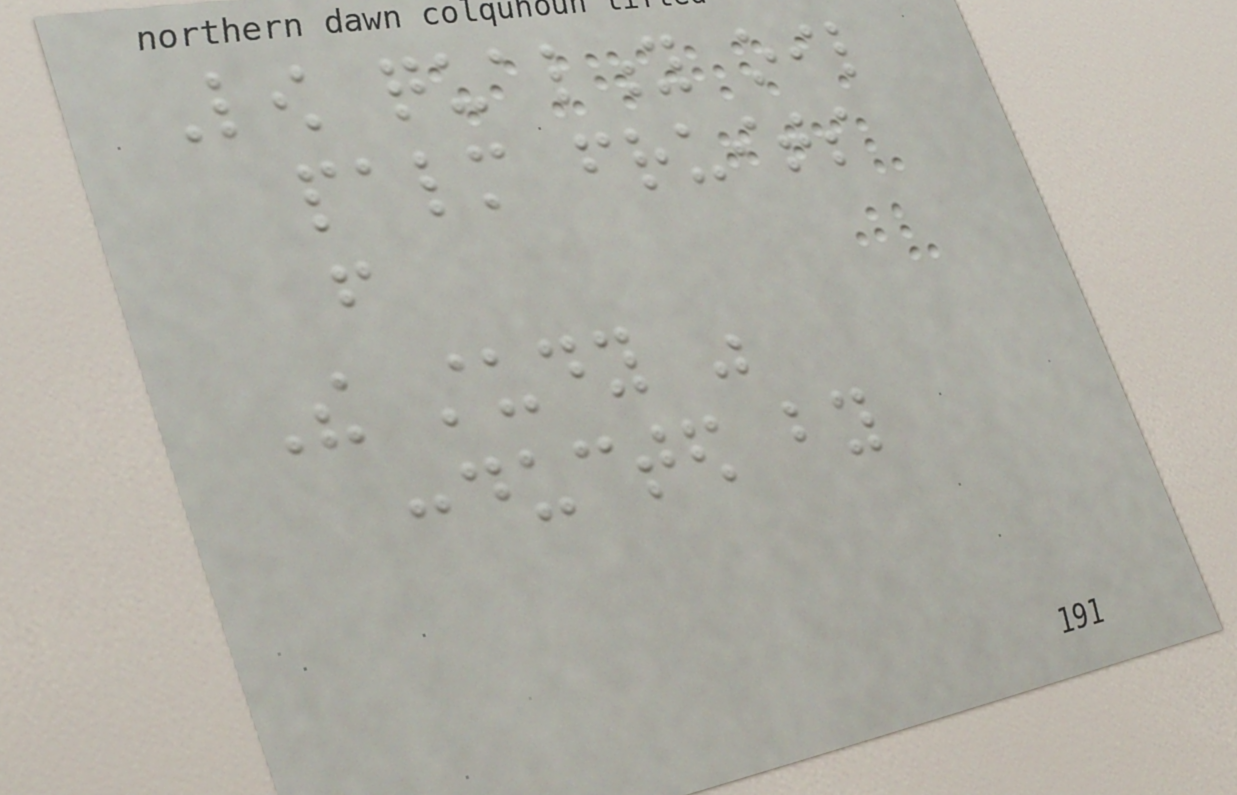Low quality oil
palm fruits
from
The study was
conducted by
